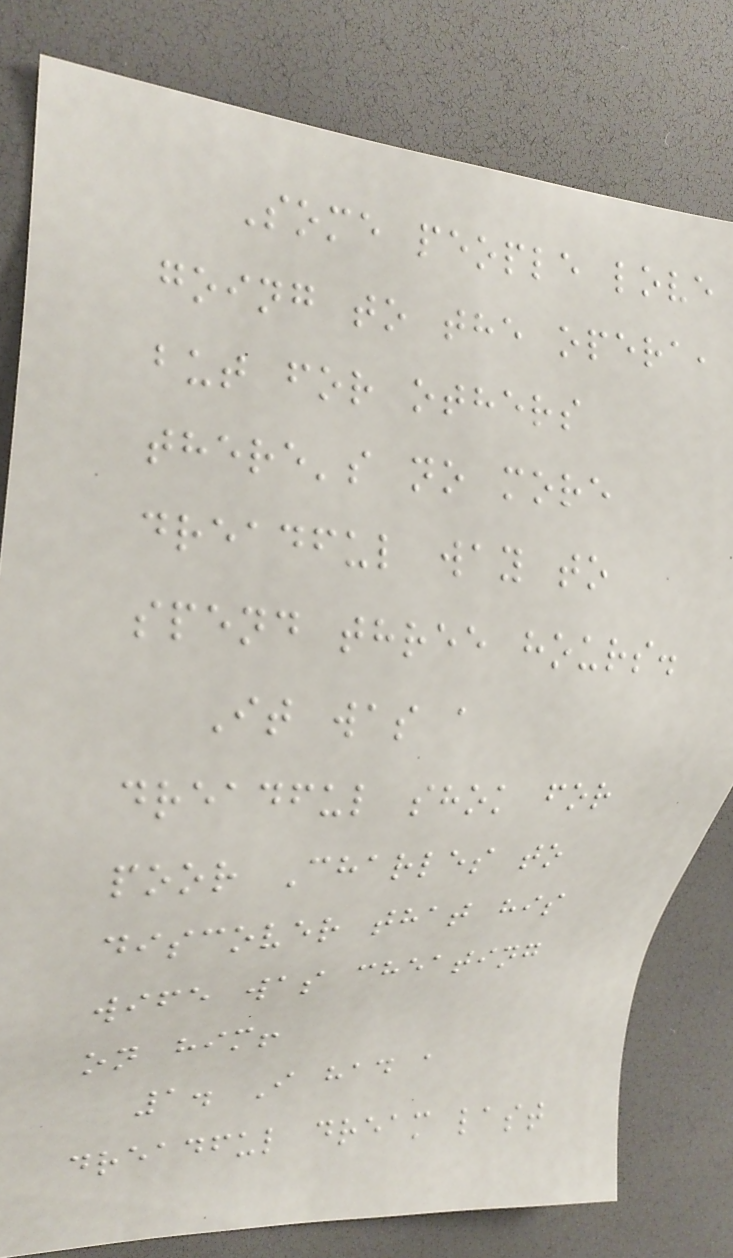Some people love
going to the opera,
but for others
there's no more
dreadful way to
spend three hours.
It was a
dreadful shok for
poor Charles to
discover that his
wife was cheating
on him!
1. I had a
dreadful dream last
